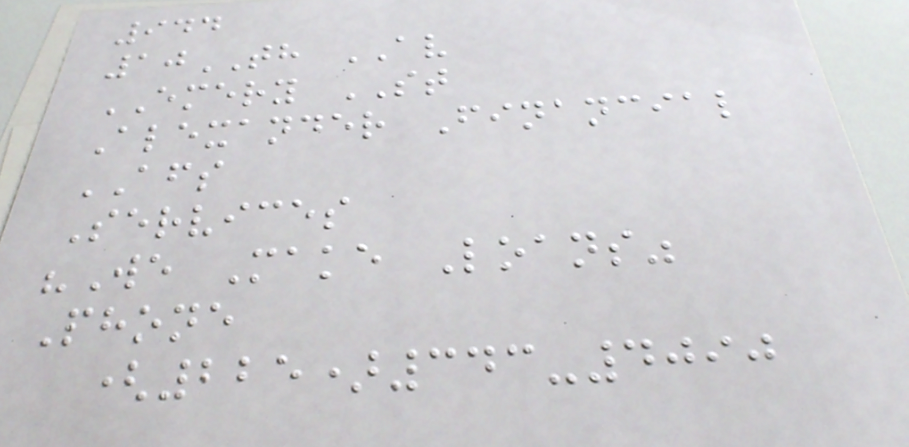944
10TH AV
EMERY ST
Alexander Financial
AFS
Services
"We Make Loans"
Phone
(225)343-4090
